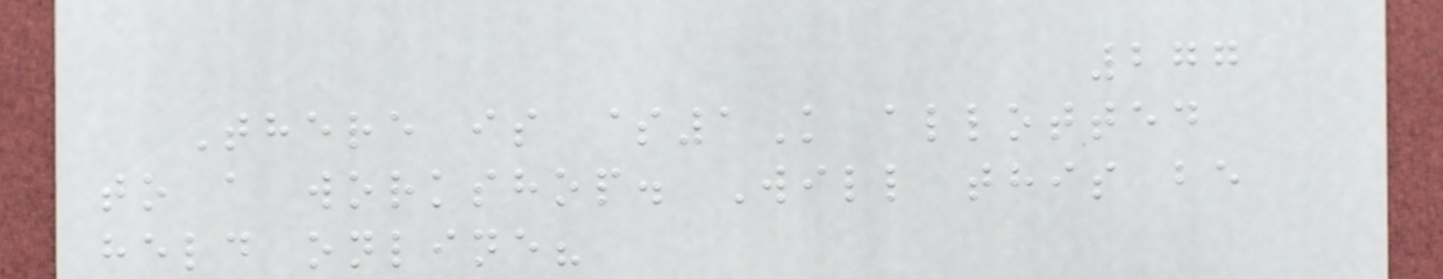277
There is $1K allotted
to a workshop. Will this be
held online?
